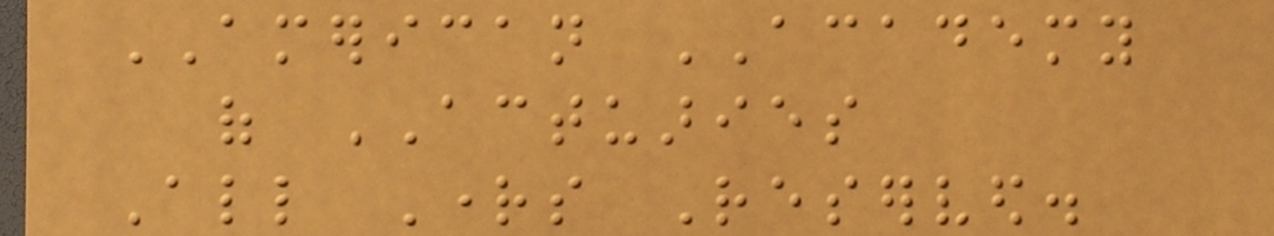AMERICAN ACADEMY
of ACTUARIES
All Rights Reserved.
